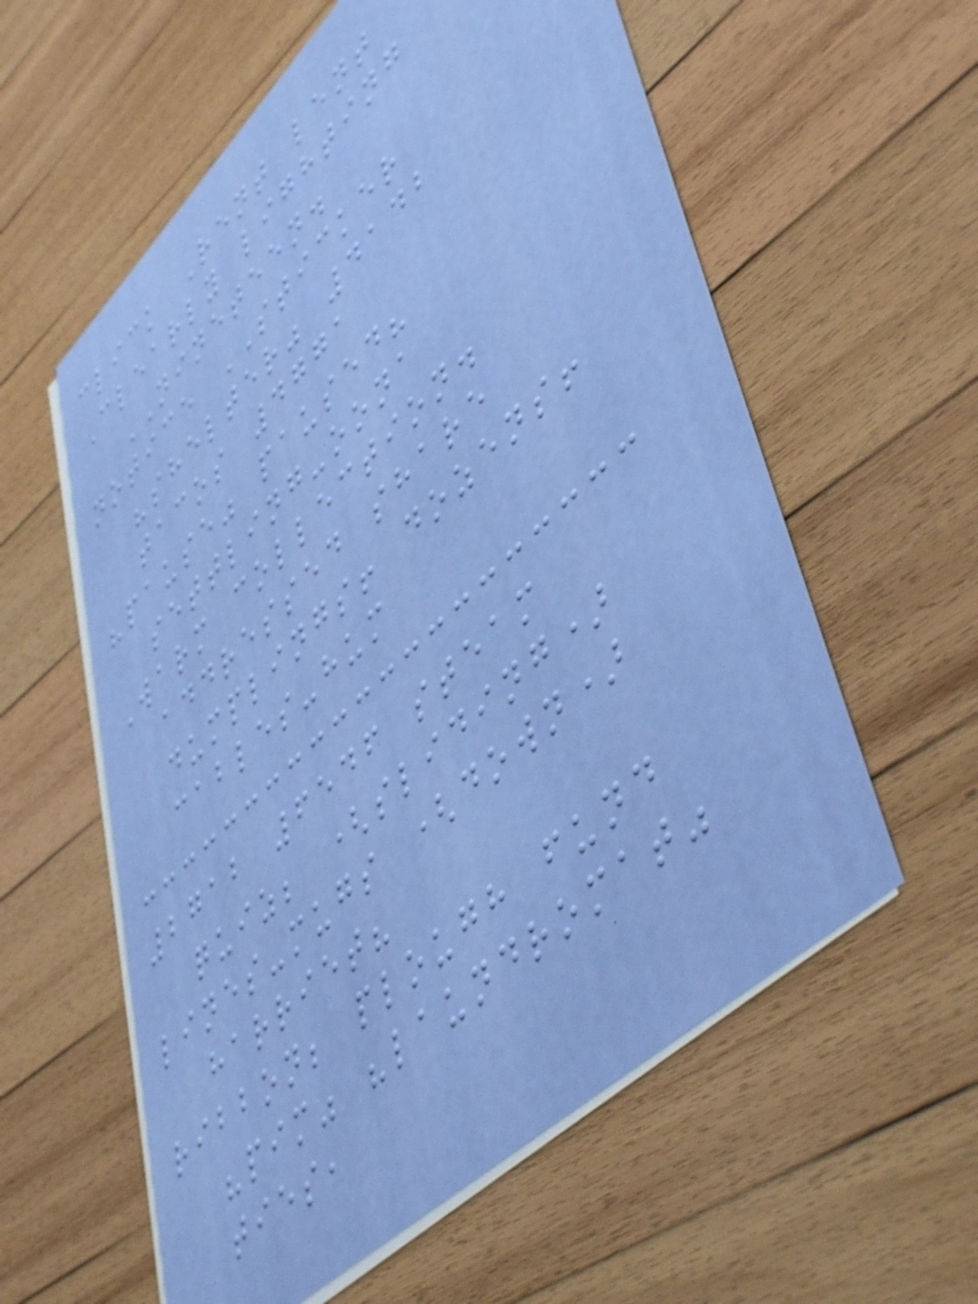click Rent lent
Clearly lighting
NINETEEN.
notice STICKER
"shelter" 4142
tacos 4771
"pause" paused?
settling-oona
Warm collection.
addressed share
dumplings! dozens!
cables-hum
2712 6546 steam
quiz; (sliding)
lines-mugs (down)
harriet?
ribbon; plough fund
"pim" "laundromat"
ties,
